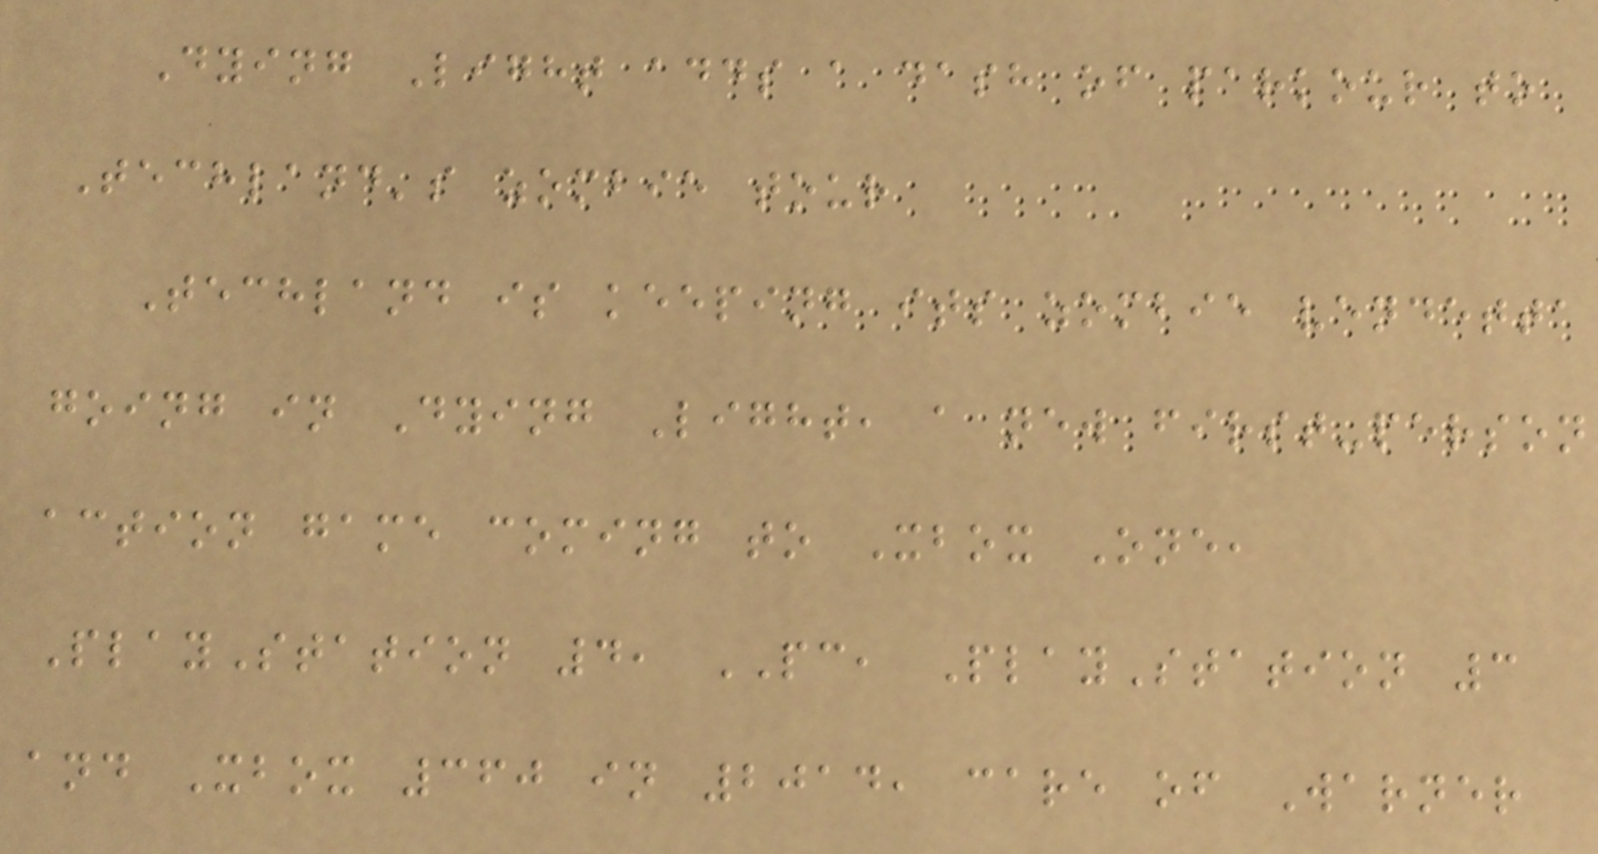Dying Light adds a dash of parkour to
Techland's zombie tour
Techland is keeping its zombie vendetta
going in Dying Light, a new first-person
action game coming to Xbox One,
PlayStation 4, PC, PlayStation 3
and Xbox 360 in 2014, care of Warner
